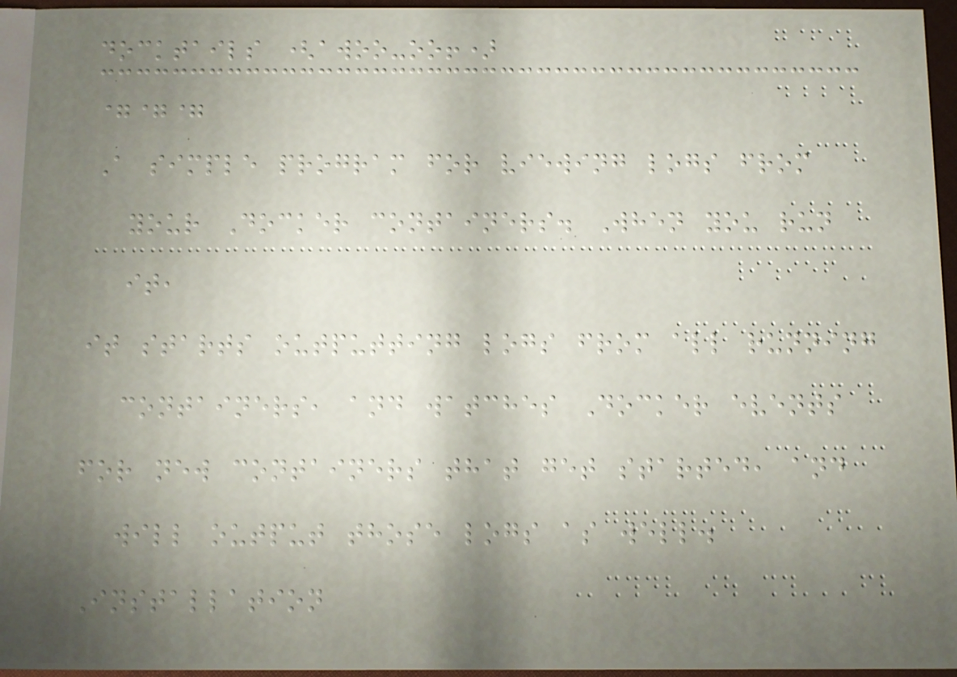docktails (awoo-oo!)
===
A simple program for viewing logs from
your Docker containers. When you run
it,
it starts outputting logs from all running
containers, and watches Docker events
for new containers that get started, and
will output those logs as well.
Installation
